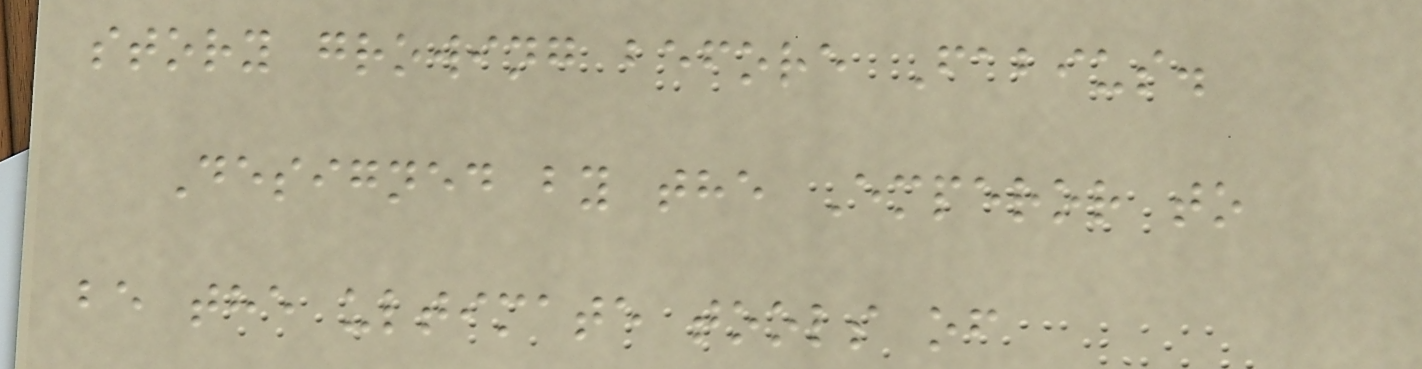story growing before Fabius.
Designed by the Emperor to
be the ultimate tools of
